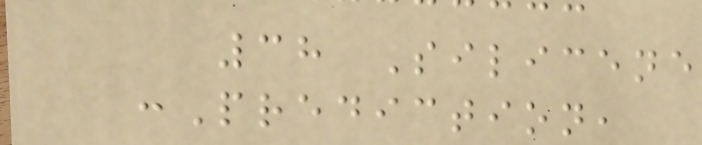38 Silicene
:Prediction,
